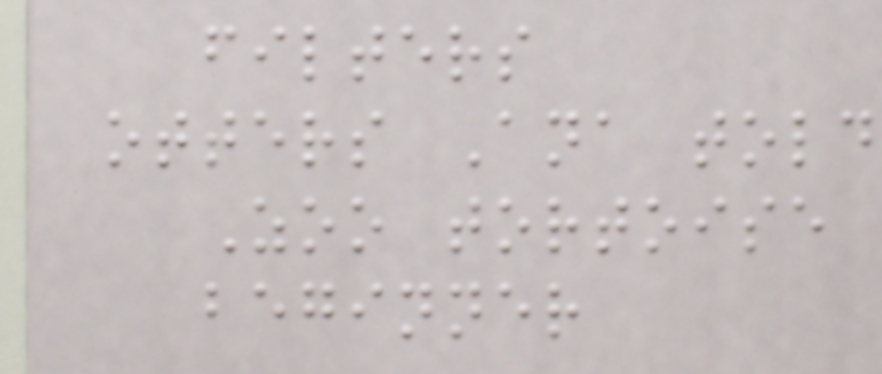filters
otters Ana told
Zoo tortoise
beginner
